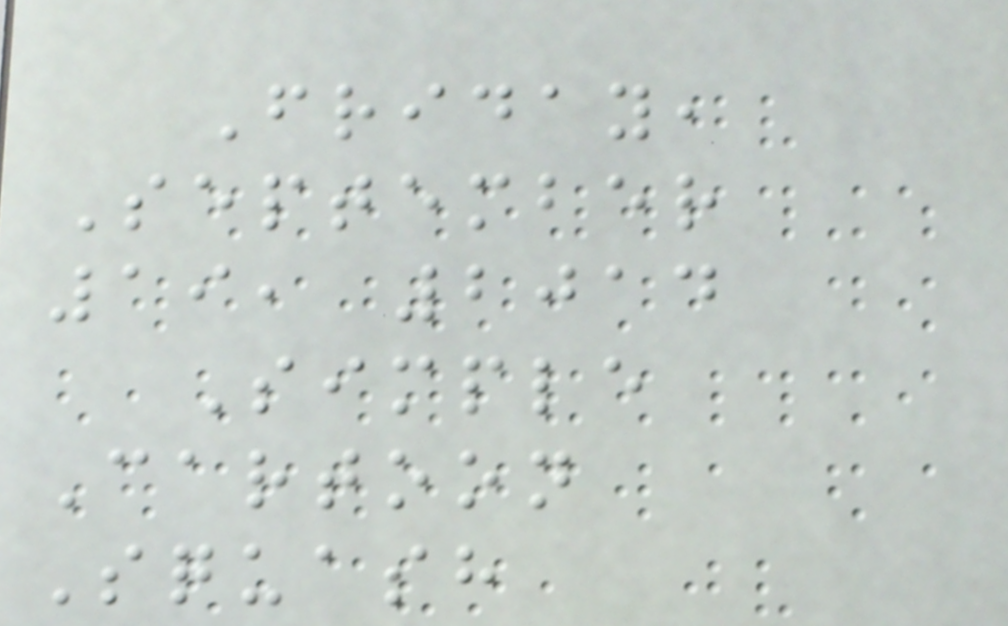Friday,
September
19, 2014
Simple
Cartoon
Squash
